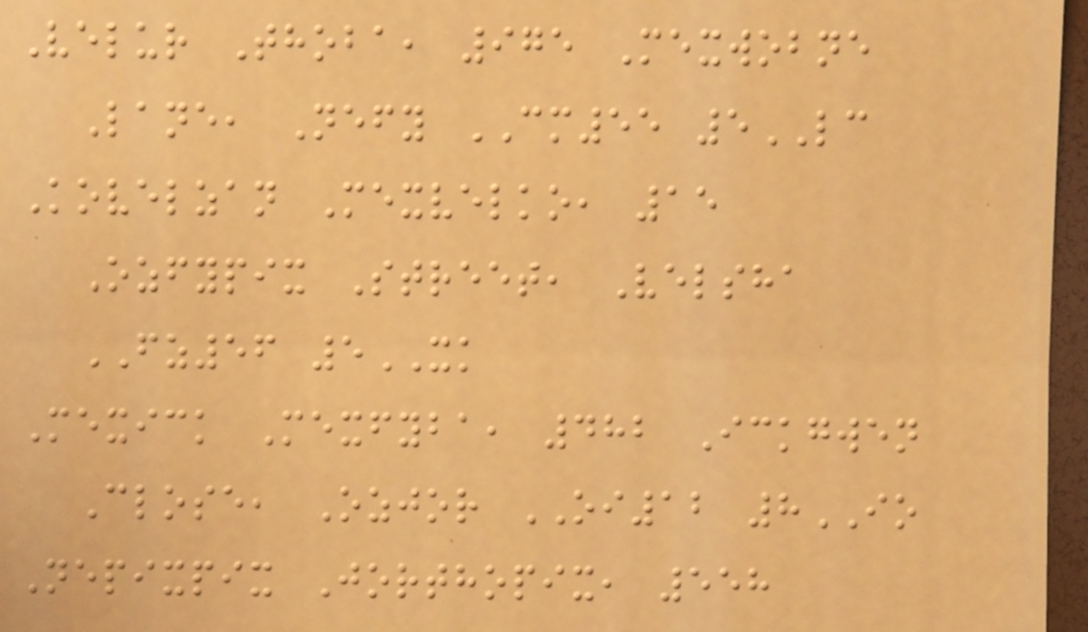Velur Thoba, 975 Mexwobne
Lane, Nefy CM55 5LC
Kovelzan Mexvelko, 15
Ozfypix Street, Velsha
FZ56 5XK
Mexick Mexfyba, 482 Ickgwen
Close, Ozjor OI12 8IO
Nepixpix Jorthopix, 558
